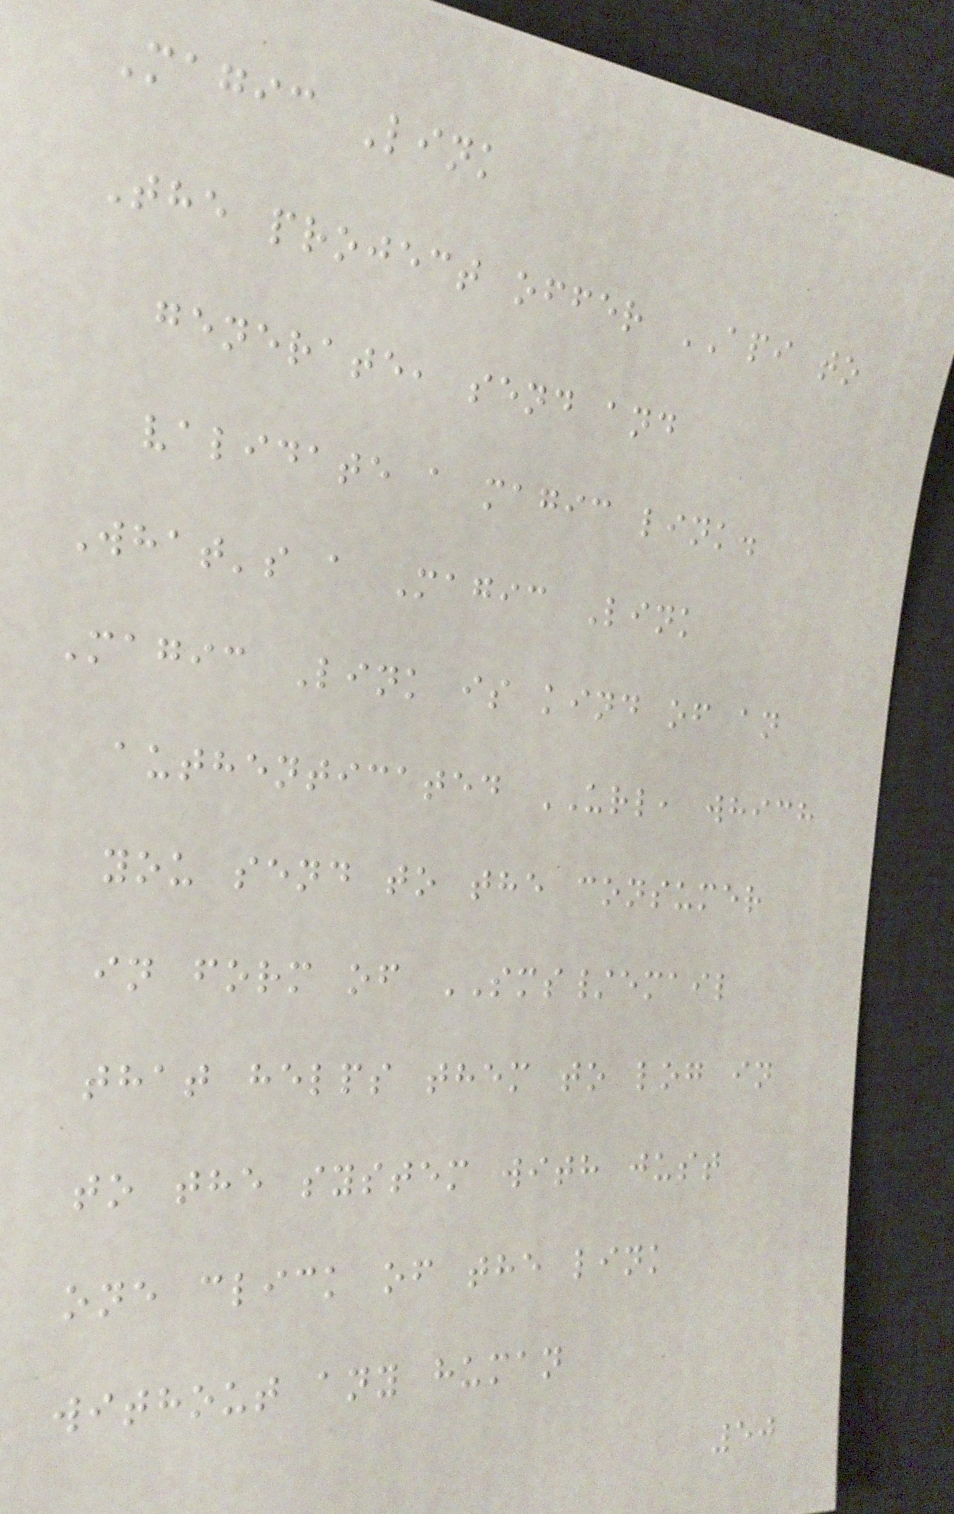Magic Link
The project offer API to
generate, send and
validate a magic link.
What's a Magic Link
Magic Link is kind of an
authenticated URL, which
you send to the consumer
in form of SMS/email
that helps them to log in
to the system with just
one click of the link
without any human
50
